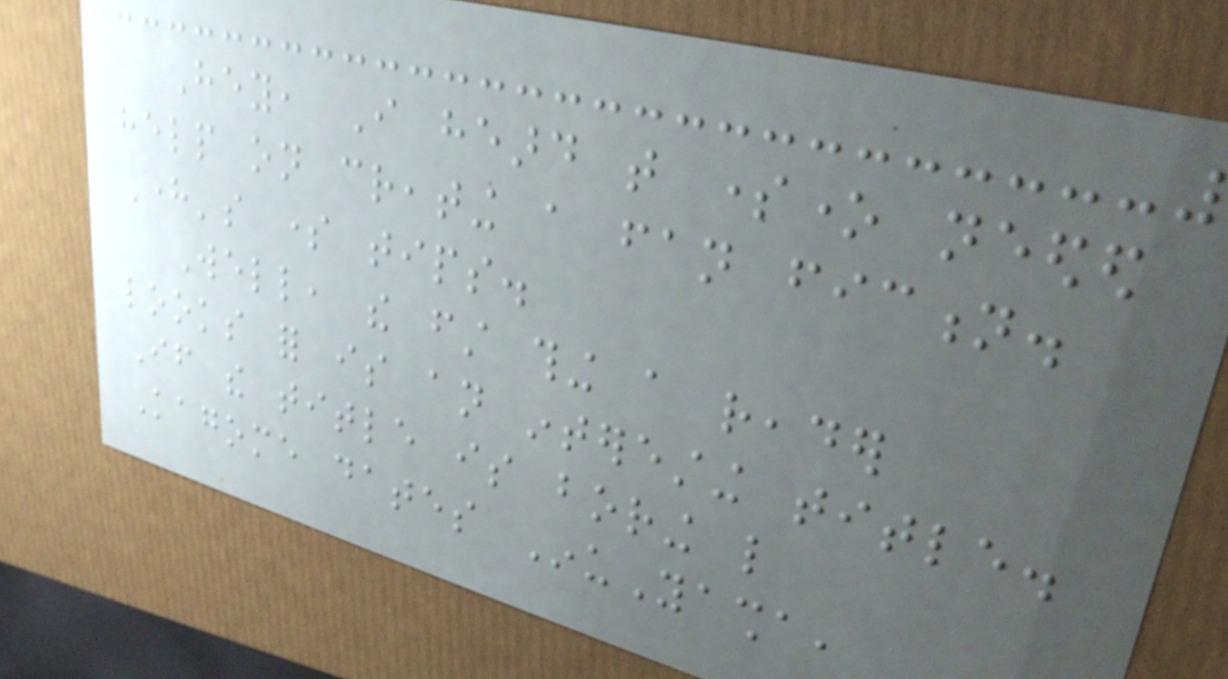Hey, I heard that someone needed
help on creating a fan fiction.
Here's some tips.
Well, the first thing a reader
looks for is an interesting title.
If the title is boring like
Kagome dates InuYasha,
